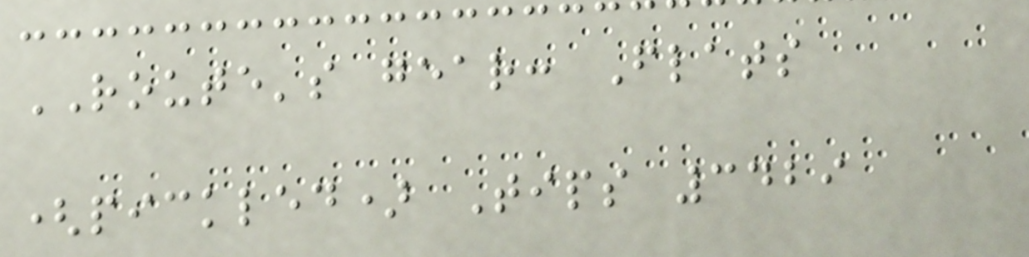ROUTE's gear: Flats
(pickled) Tips 3429
